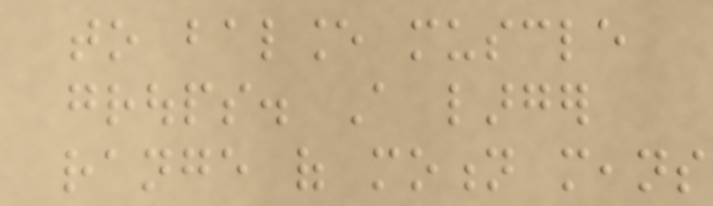to balance muscle
groups. A larger
range of motion means
